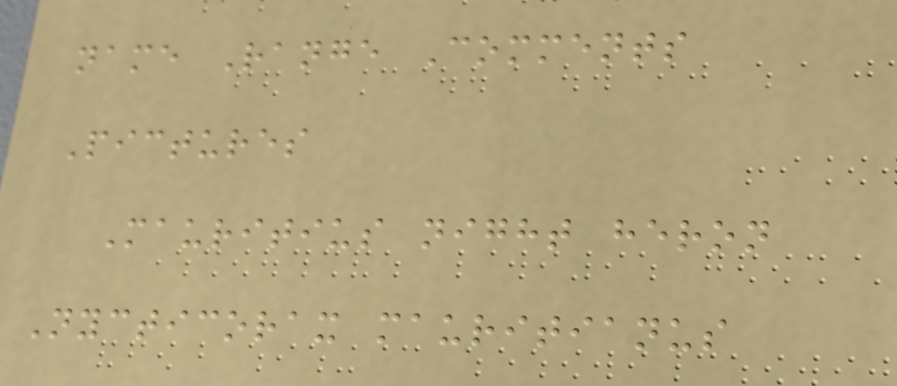name Range Comments
Pictures
Mauritius night heron
Nycticorax mauritianus
